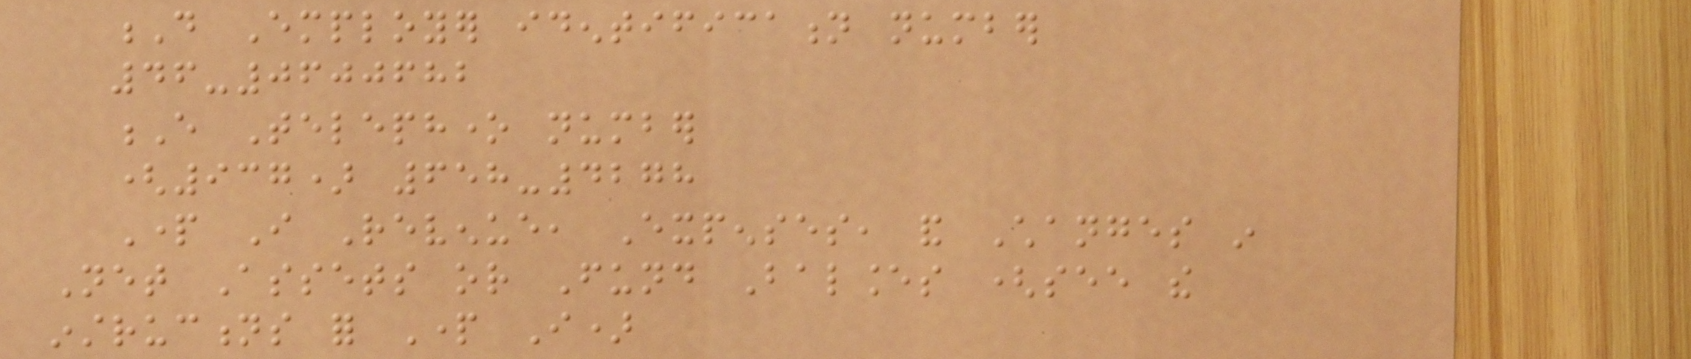D Employer identification number
46-0600682
E Telephone number
(937) 658-4278
Part I Revenue, Expenses, and Changes in
Net Assets or Fund Balances (see the
instructions for Part I)
